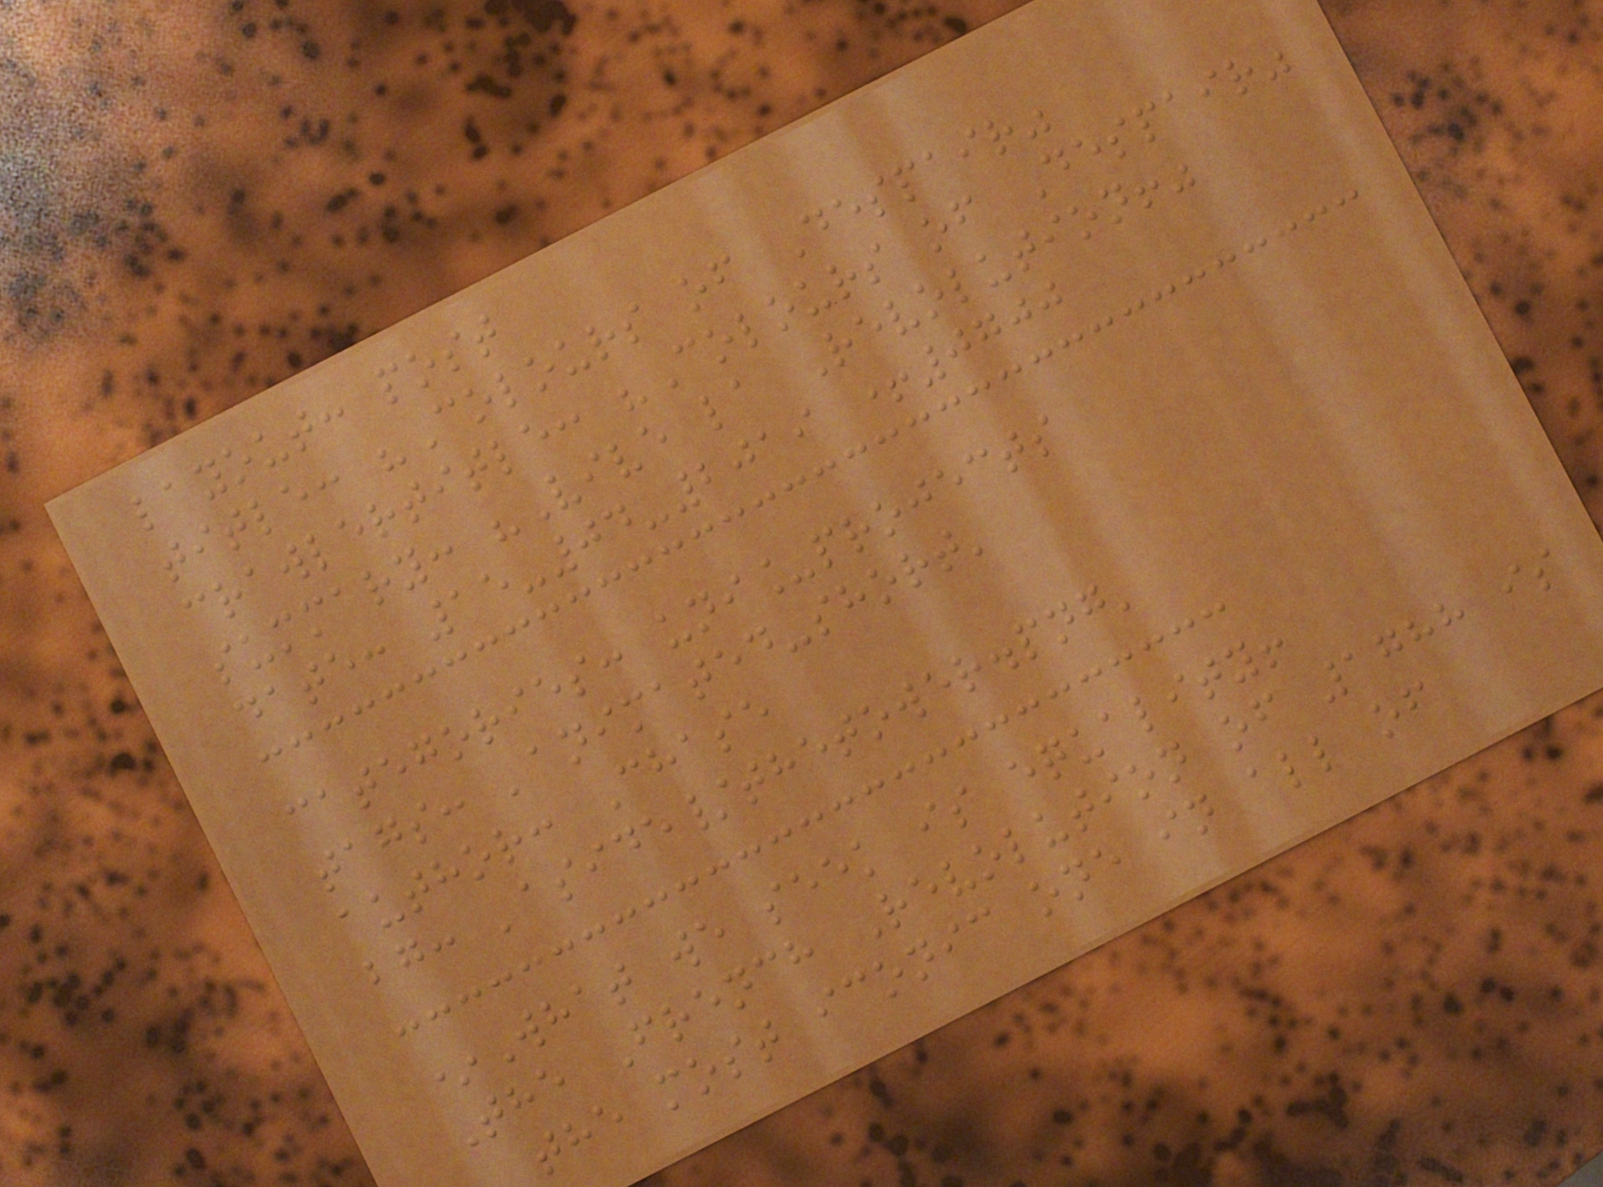layout: post
title: "Colours of Despair"
crawlertitle: "Colours of Despair"
summary: "Vive la Revolution!"
date: 15-04-2019 +0700
categories: uni_projects
tags: 'animated-short'
author: Chase
bg: 'aside/thetower.png'
*What we seek is equality!
The French Revolution of 1788 is
the most iconic one in all of
